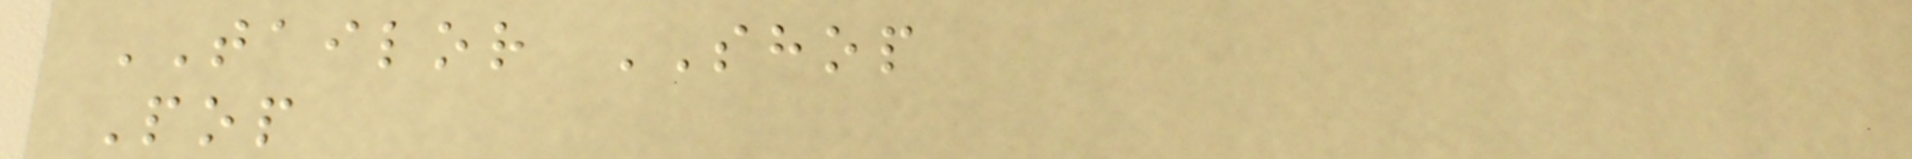TAILOR SHOP
Pop
